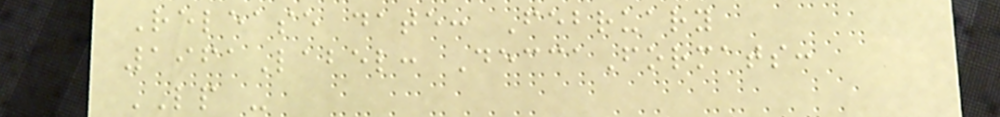Release date: February
1961Label: DeccaFormats:
LP -
